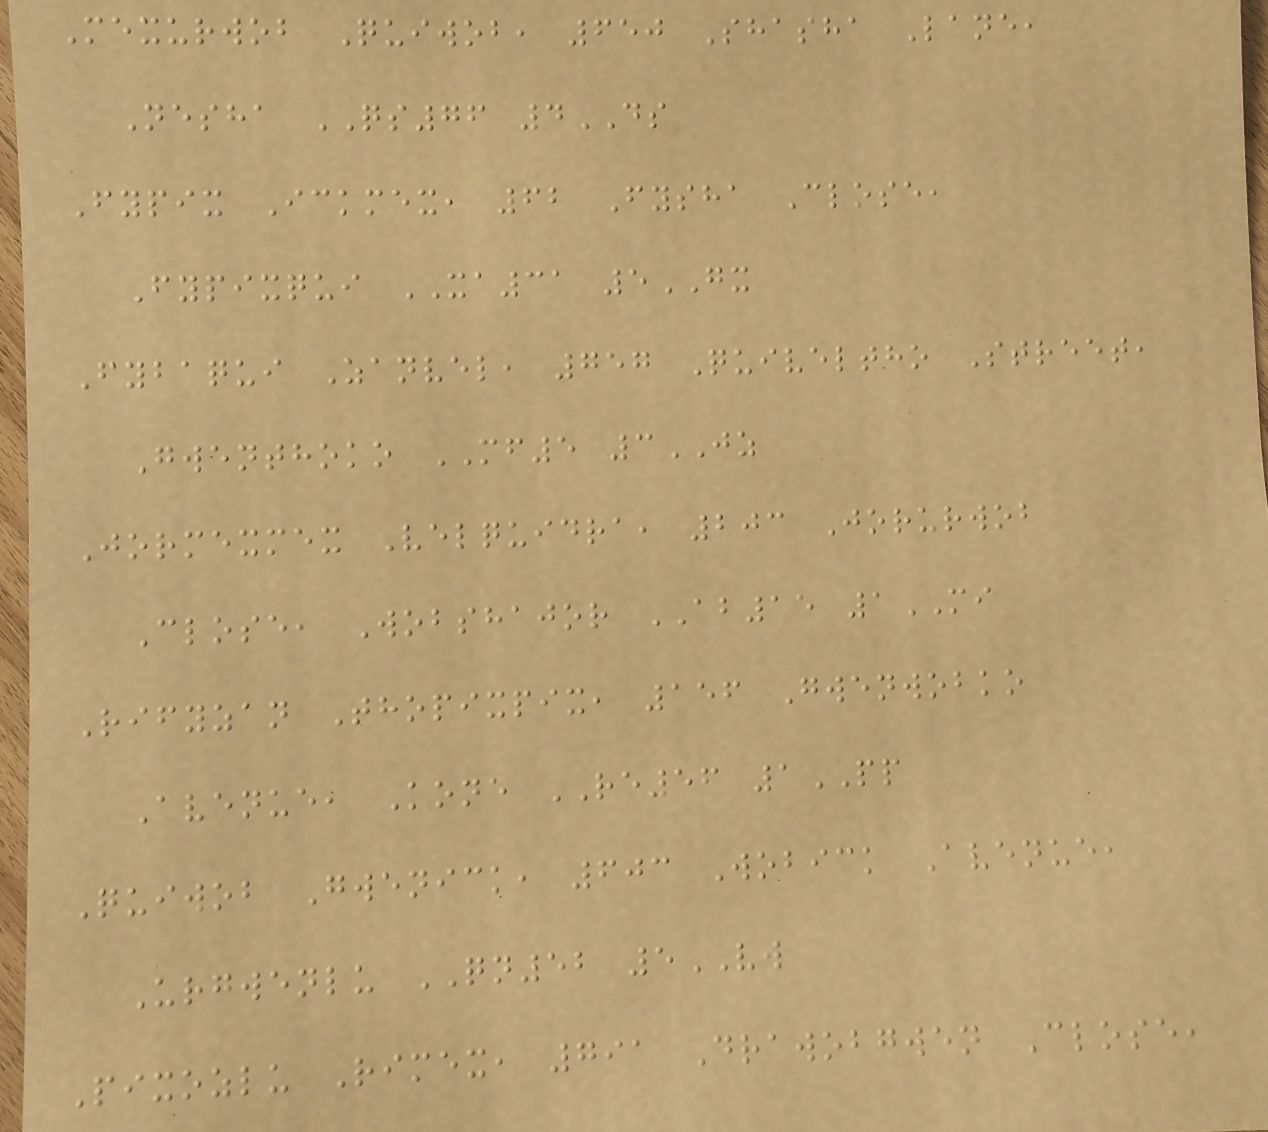Mexurwob Quiwob, 650 Shasha Lane,
Nesha QS76 4DS
Fypix Ickmex, 62 Fysha Close,
Fypixqui XA31 5GX
Fybaqui Zanvel, 757 Quiveltho Street,
Gwenthoko MF5 3JZ
Jormexmex Velquidra, 203 Jorurwob
Close, Wobshajor AB15 1MI
Rifyzan Thopixpix, 156 Gwenwobko
Avenue, Kone RE56 1PP
Quiwob Gwenick, 603 Wobick Avenue,
Urgwenlu QN52 5VW
Pixozlu Rimex, 791 Drawobgwen Close,
